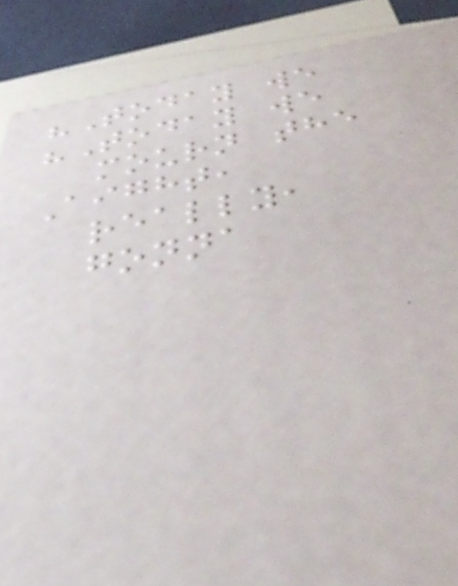"Today we
"Today we
mourn the
Aight,
really,
gonna
